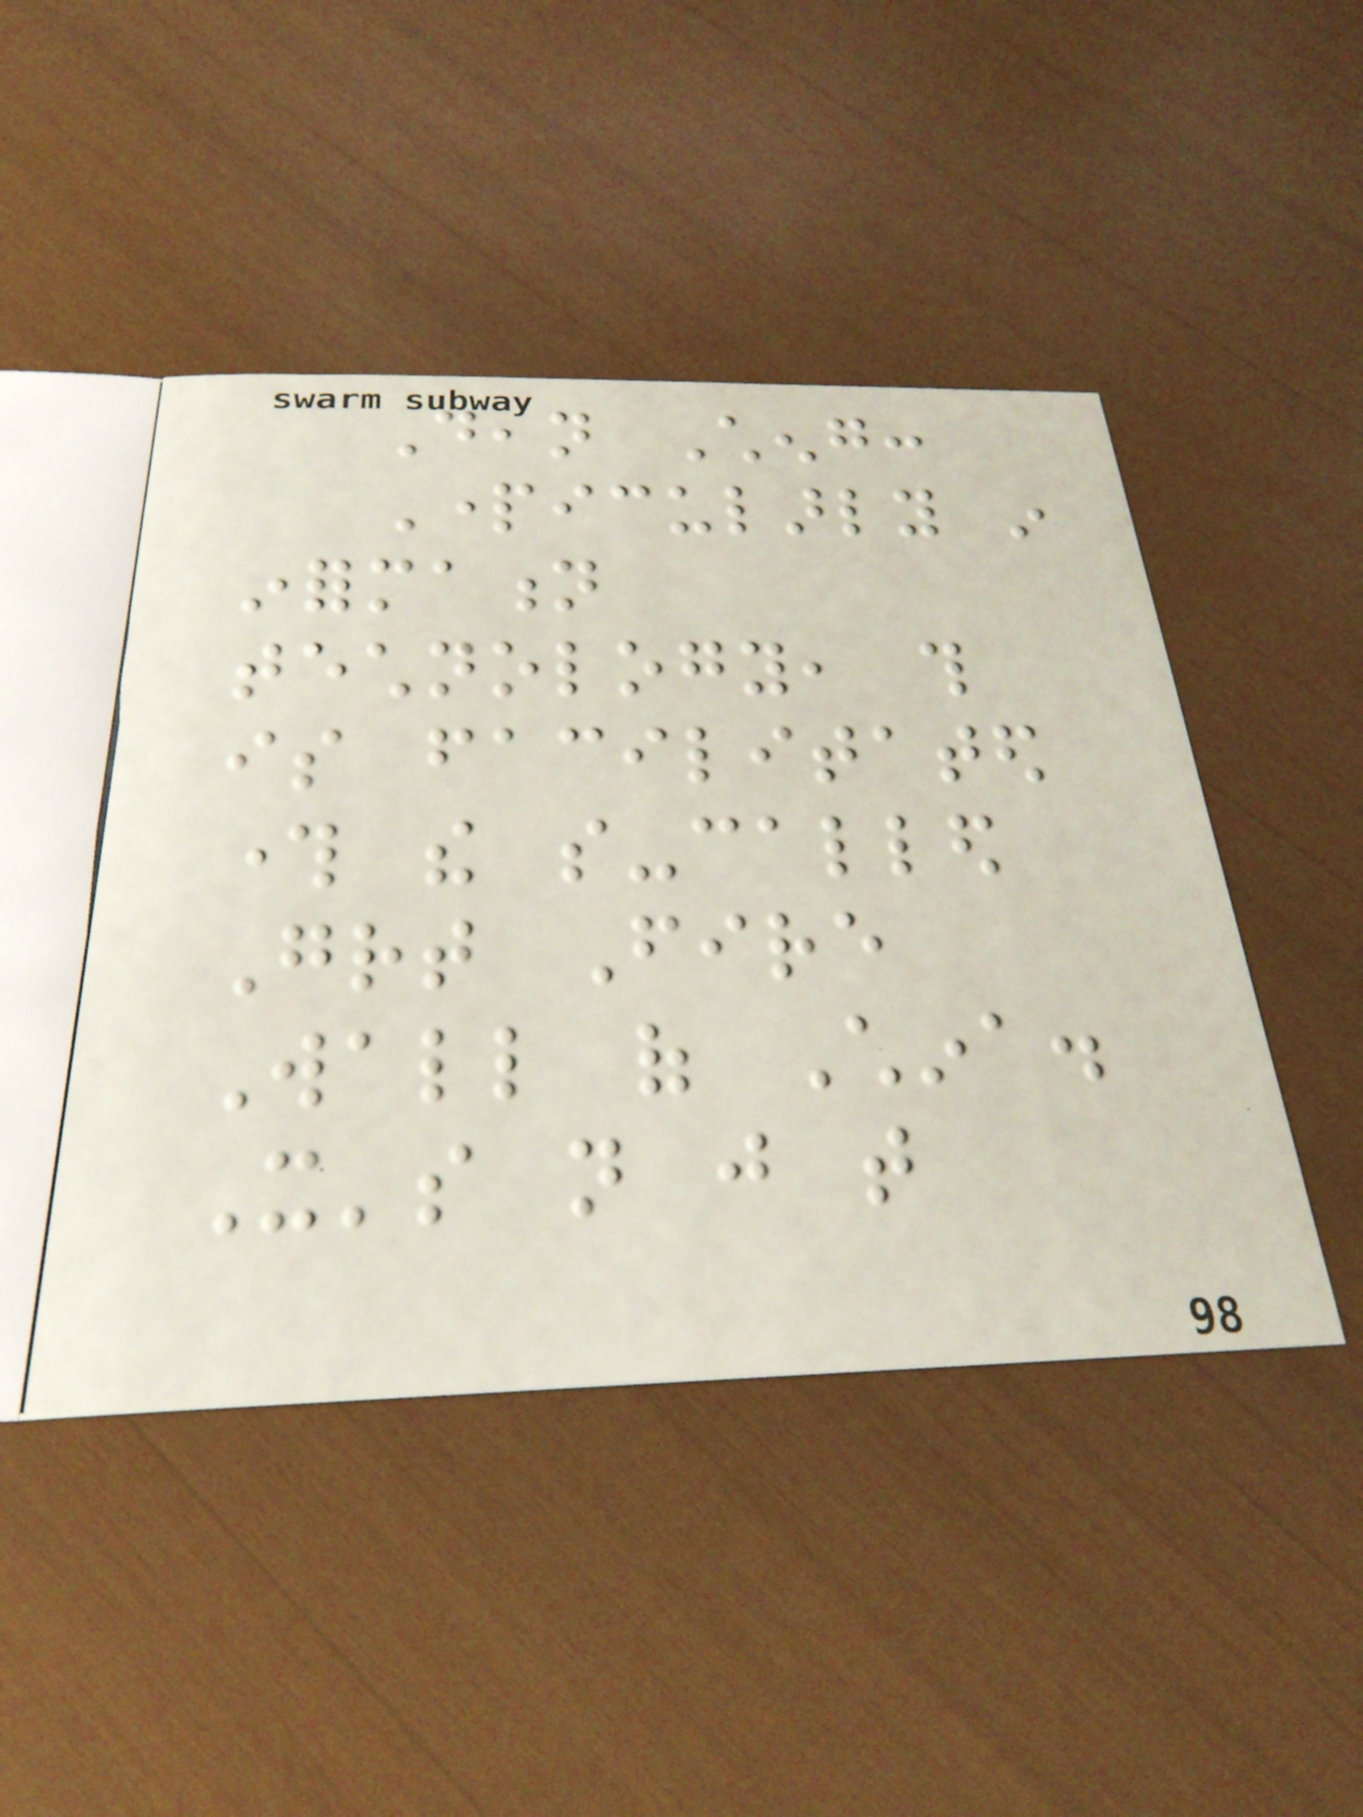Dean Cheng:
Particularly in
information
technology, this
is facilitated
through the so-called
Great Fire
Wall of China.
It's not just that
